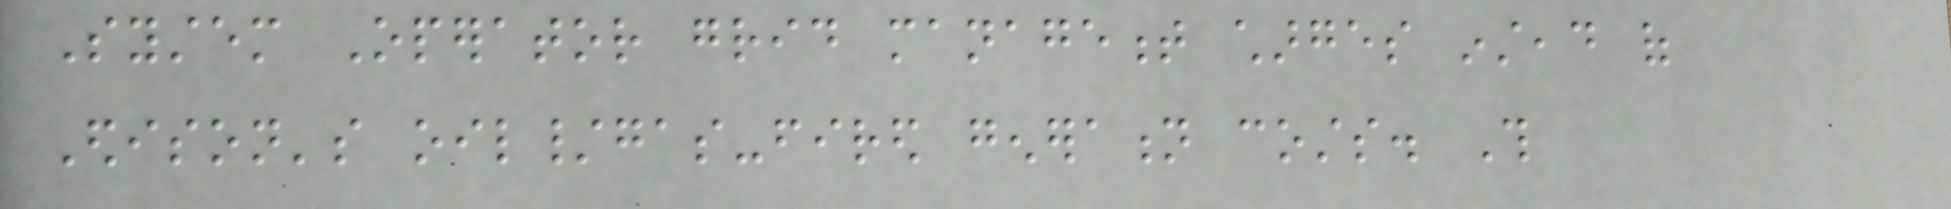System Operator grid management charges instead of
Edison's oil/gas-fired generation costs. This
